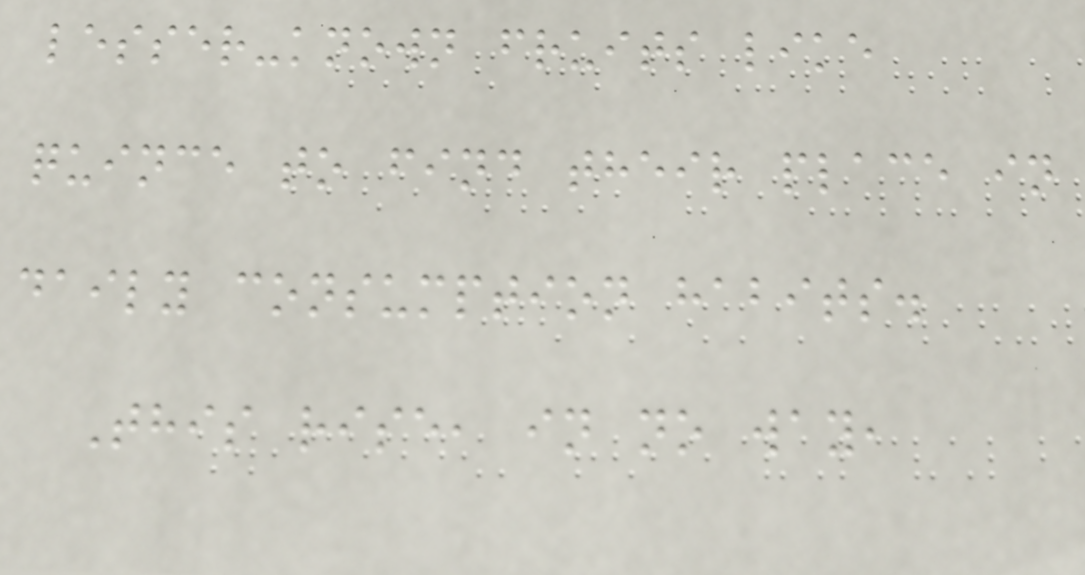lesser-known fruits like
quince to find their place in
daily consumption habits.
This rise, in no way,
